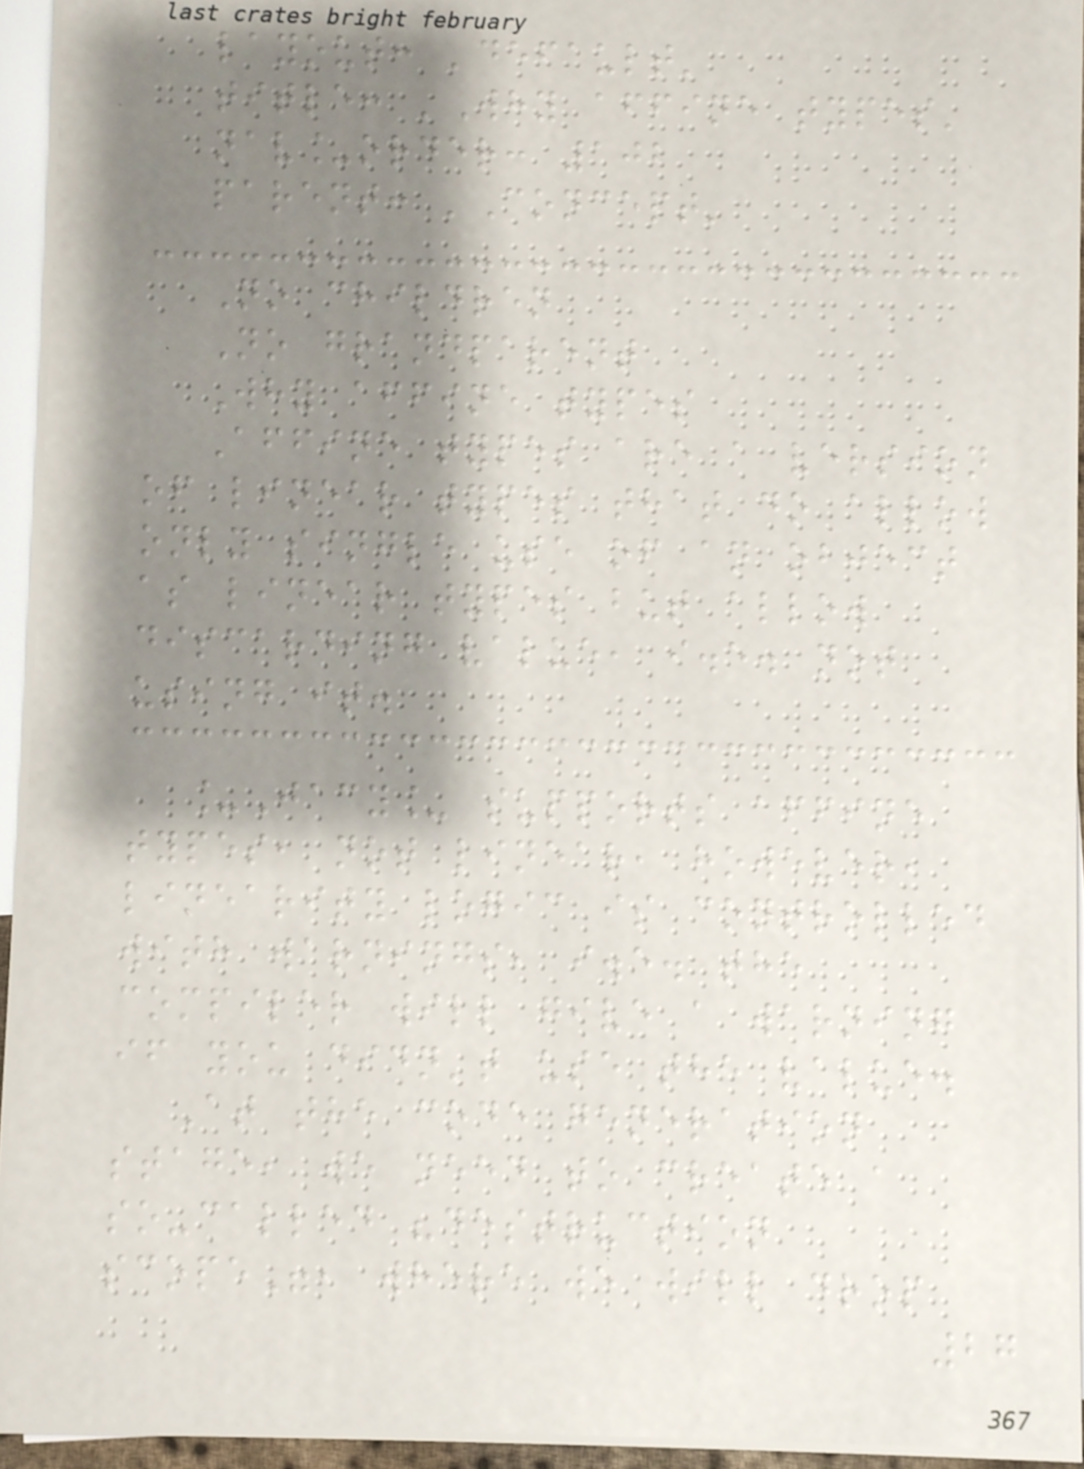layout: 'default'
title: 'Why affine types'
nav_order: 102
parent: 'Concept'
No children
No grandparent
Why affine types
Affine types are a version
of linear types that do allow
only single use of an object
as linear types but allow
discarding value, i.e. not
using it.
_Jacy_ supports affine
types, not linear, however,
linearity logic is controlled
with warnings, i.e. the
compiler will give a warning
if you didn't use the value.
At the code generation
stage, we need to create a
so-called "destruction
scope", where we will drop
27
